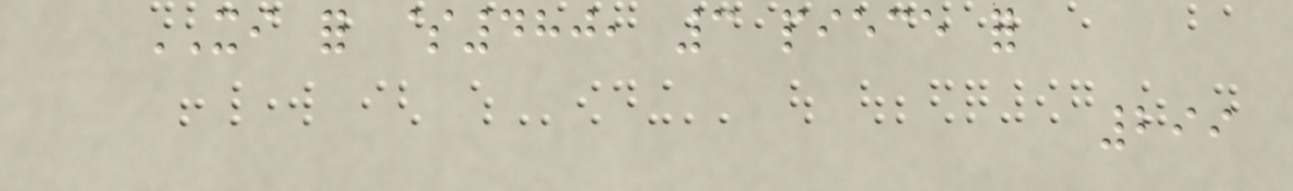XI for $480, 3 piece for
299
